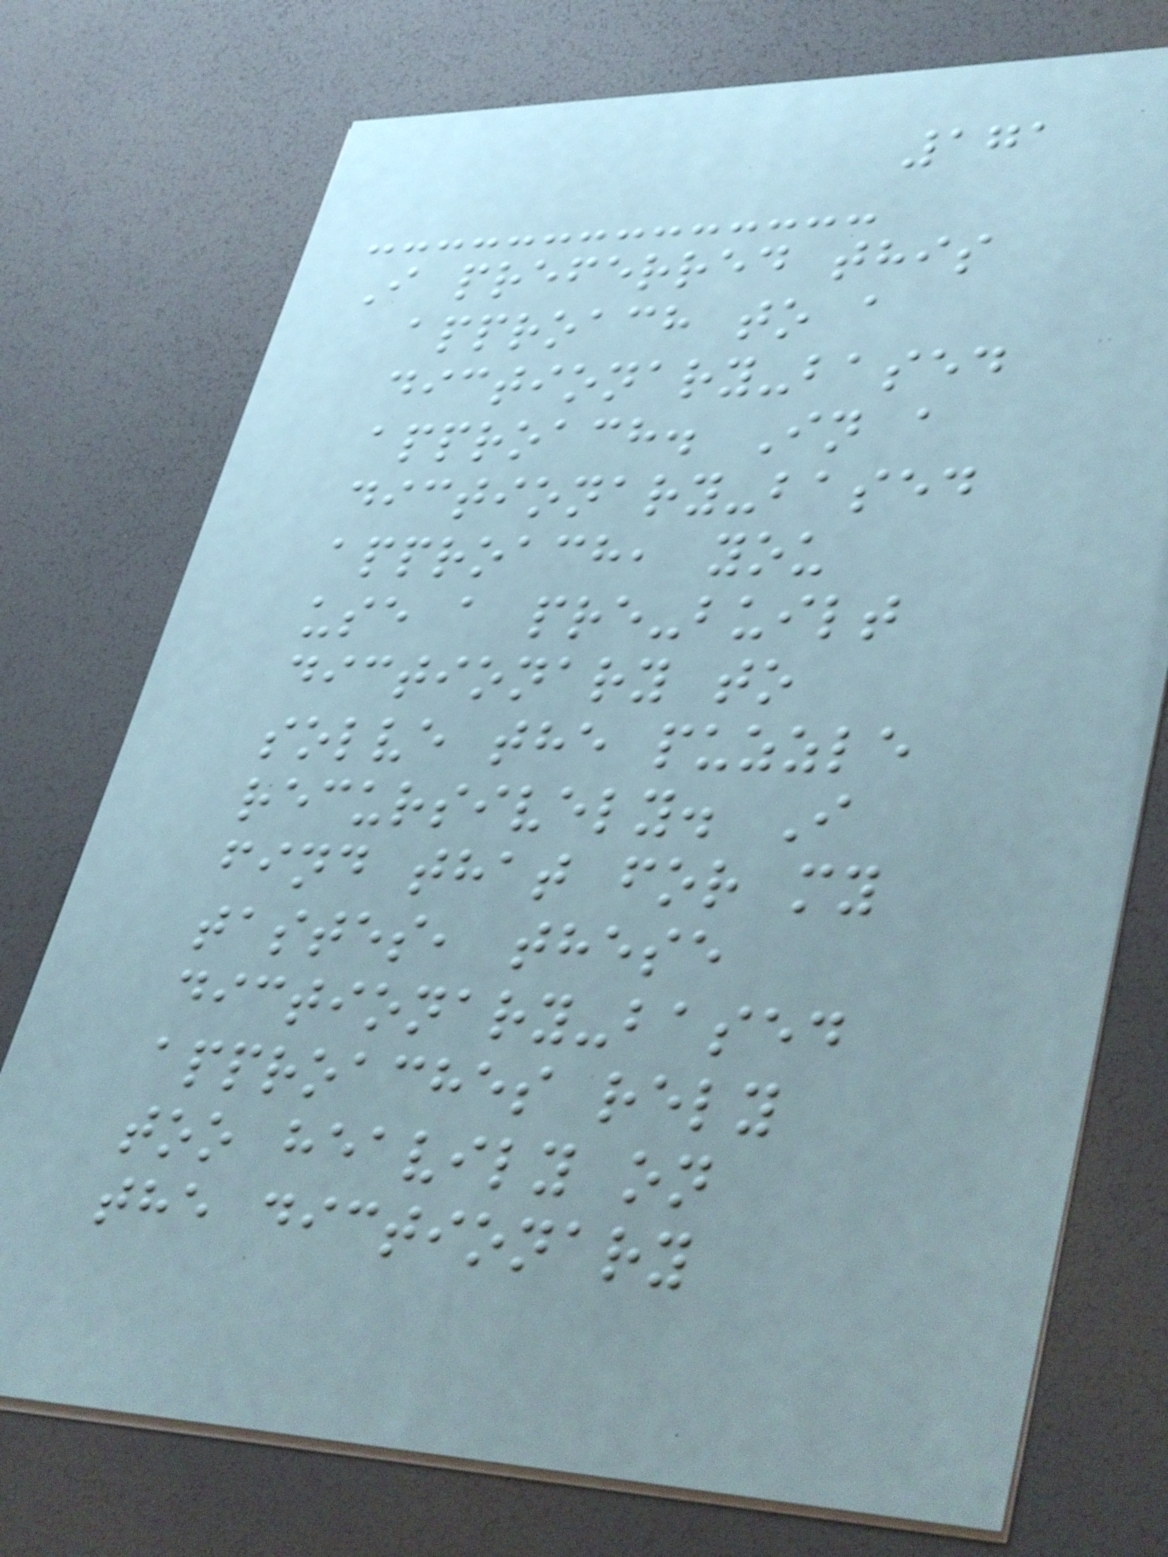171
I preferred this
approach to a
dictionary-based
approach. In a
dictionary-based
approach, you
use a pre-built
dictionary to
solve the puzzle
recursively. I
find that for my
tastes, these
dictionary-based
approaches rely
too heavily on
the dictionary
